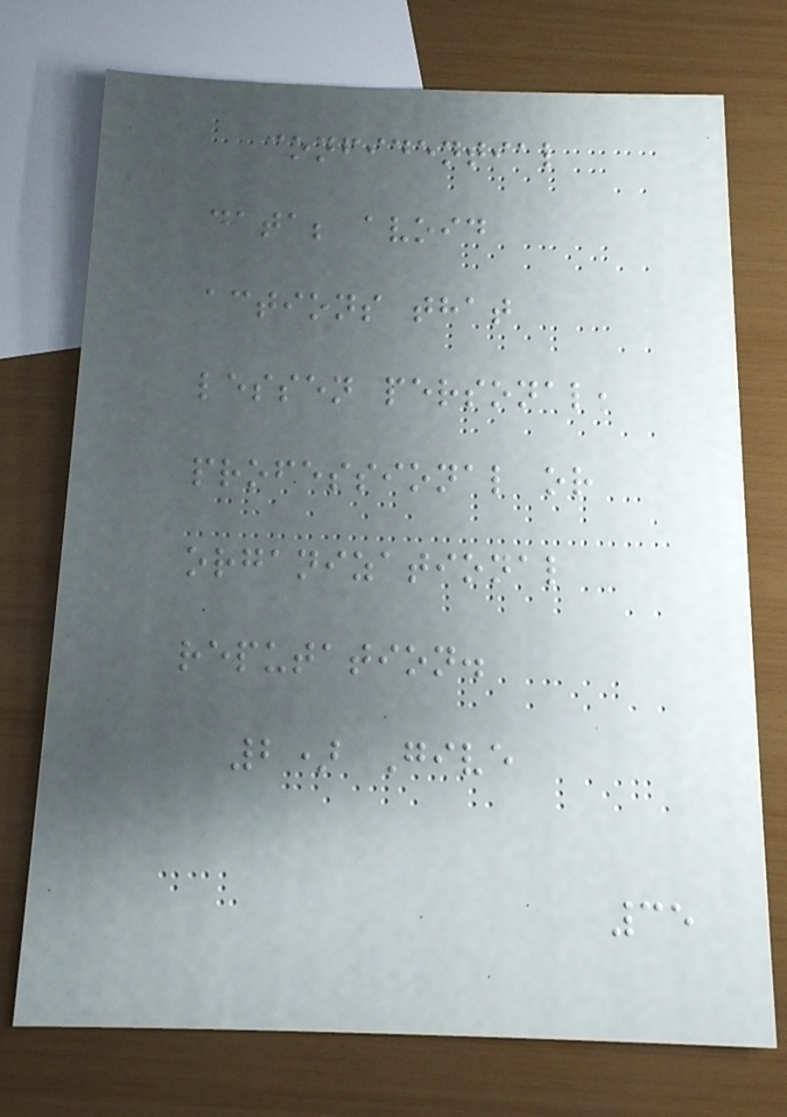confidential
data; avoid
actions that
lessen personal,
professional or
organizational
reputation.
2) Give
35
